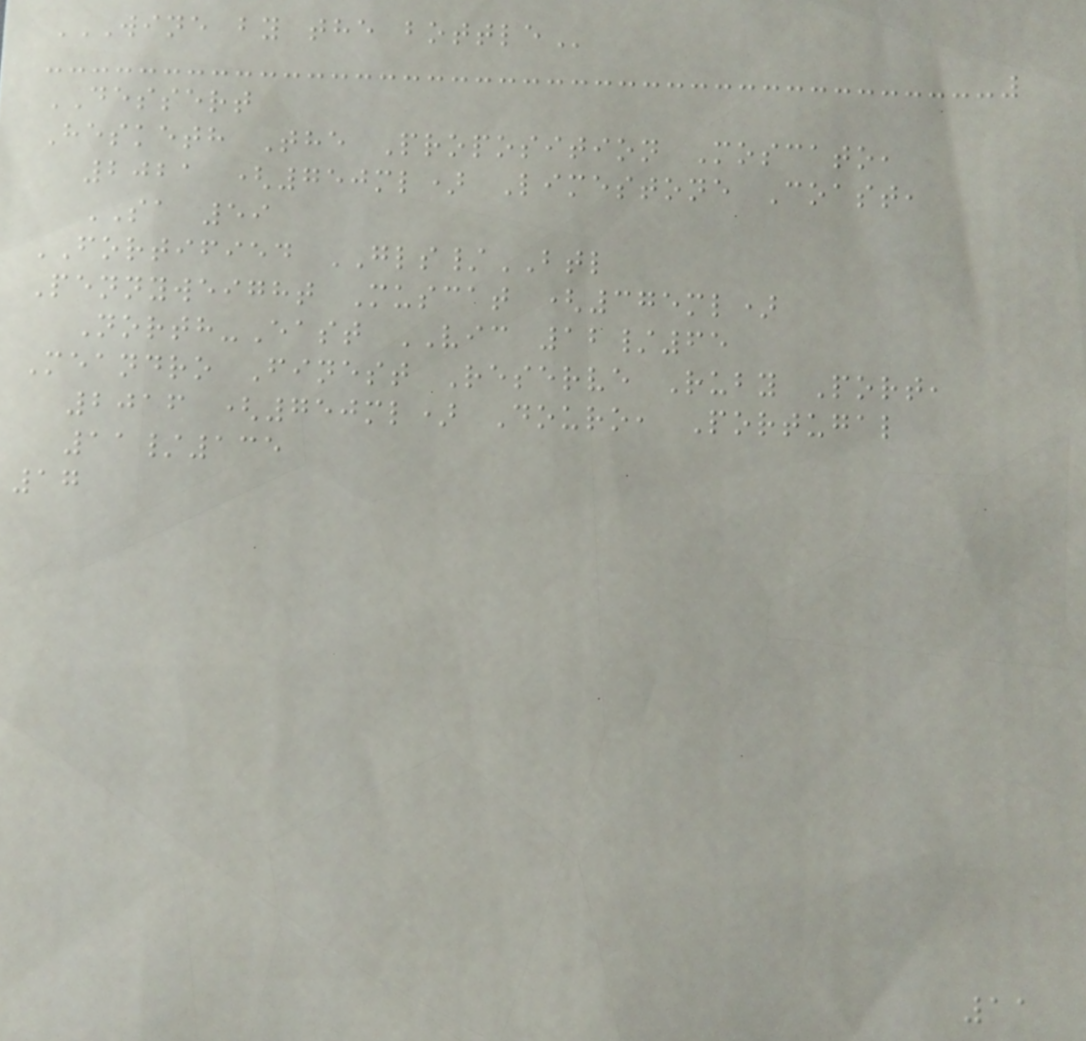WINE BY THE BOTTLE
DESSERT
Hesketh The Proposition Moscato,
2021 (750ml) Limestone Coast,
SA 59
FORTIFIED GLS/BTL
Pennyweight Muscat (375ml)
North-East VIC 12/65
Meandro Finest Reserve Ruby Port,
2016 (750ml) Douro, Portugal
11/135
17
11
